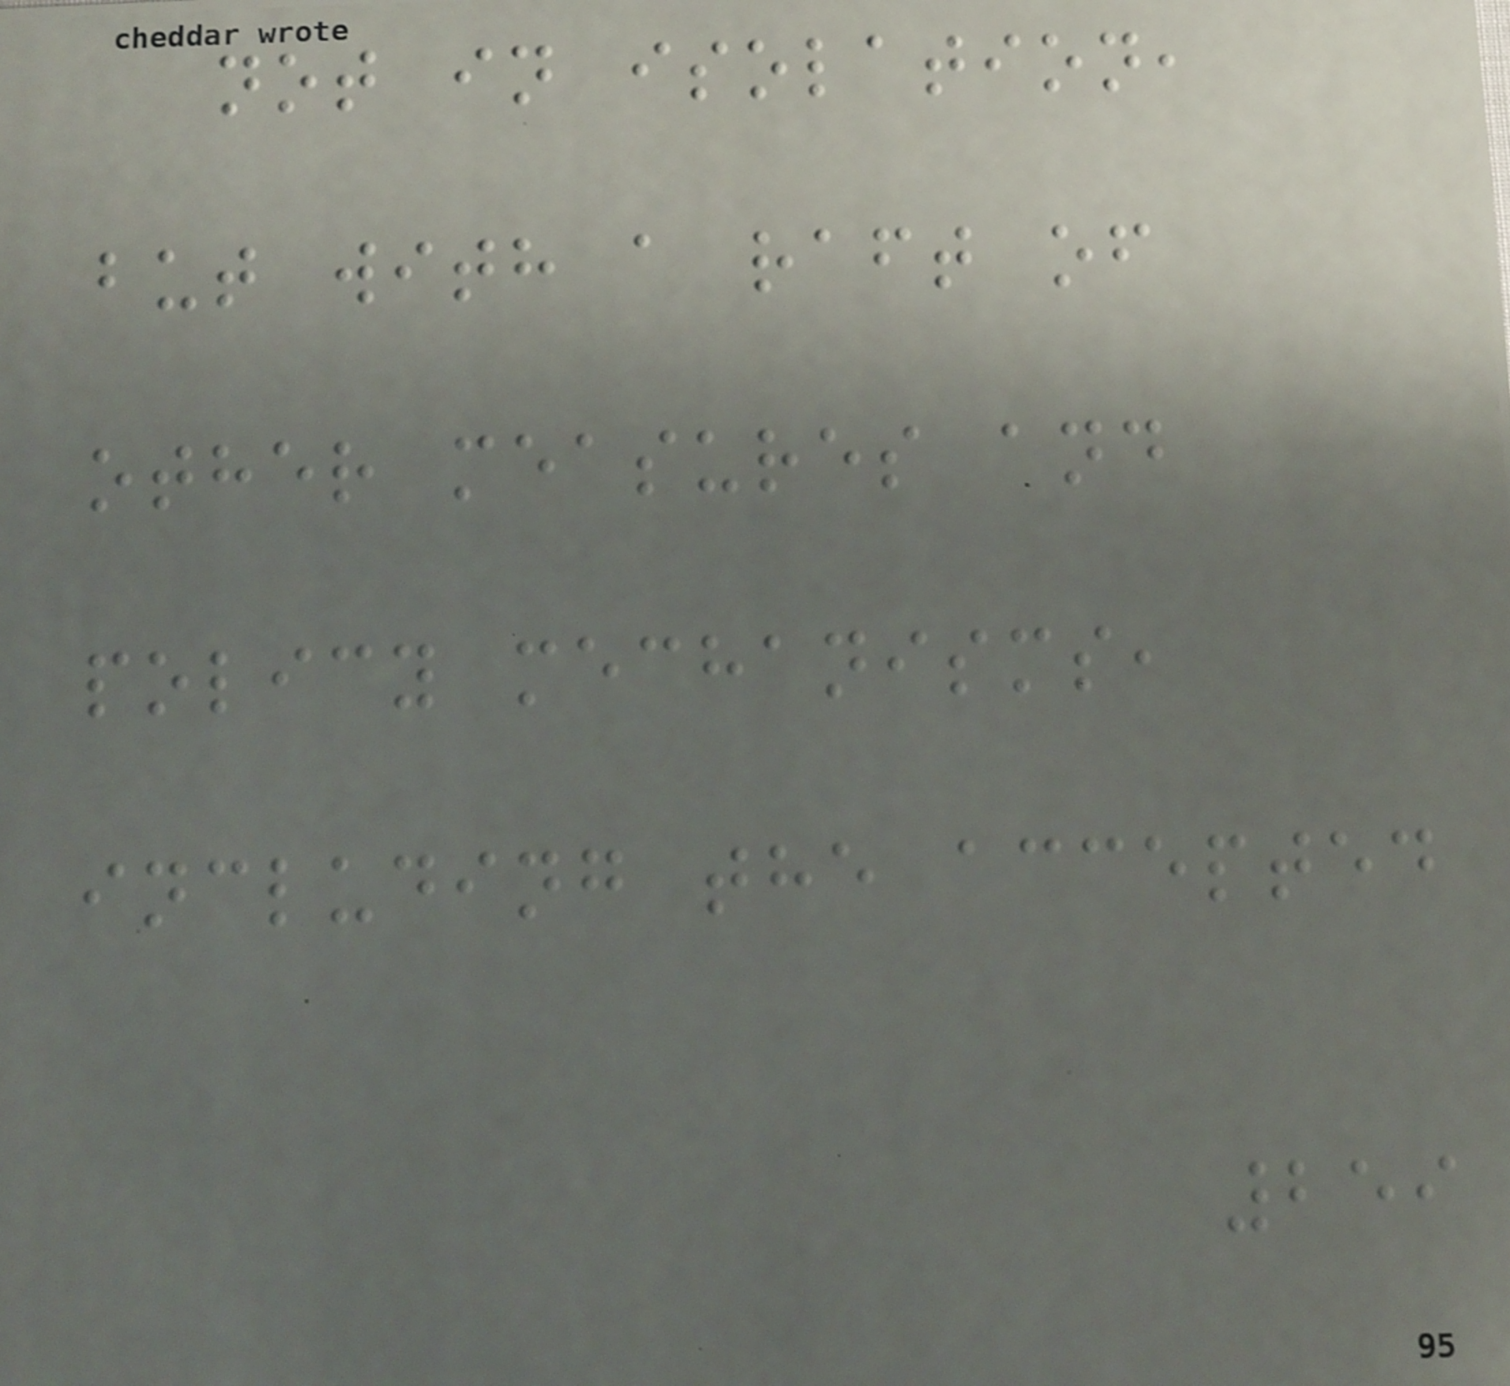not in isolation,
but with a raft of
other measures and
policy mechanisms,
including the accepted
259
